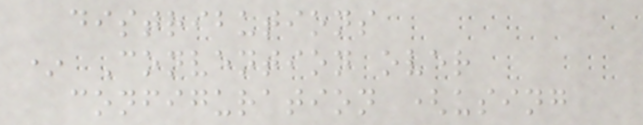distributions
* Convention over
configuration (using
